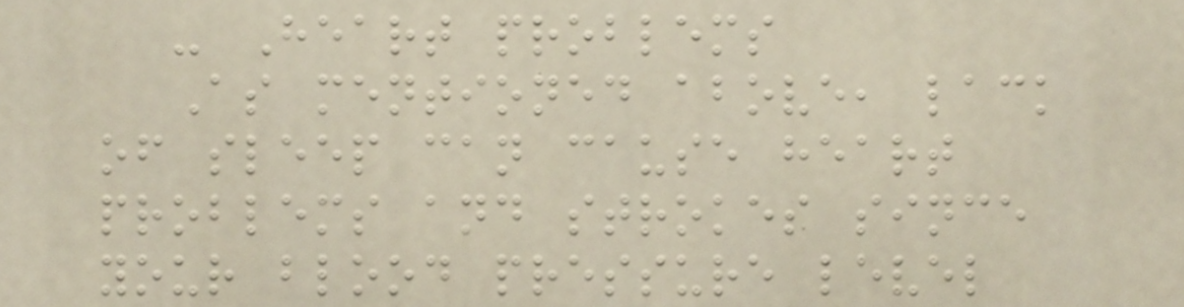- Heart problems
As mentioned above, lack
of sleep can cause heart
problems and strokes since
your blood pressure level
